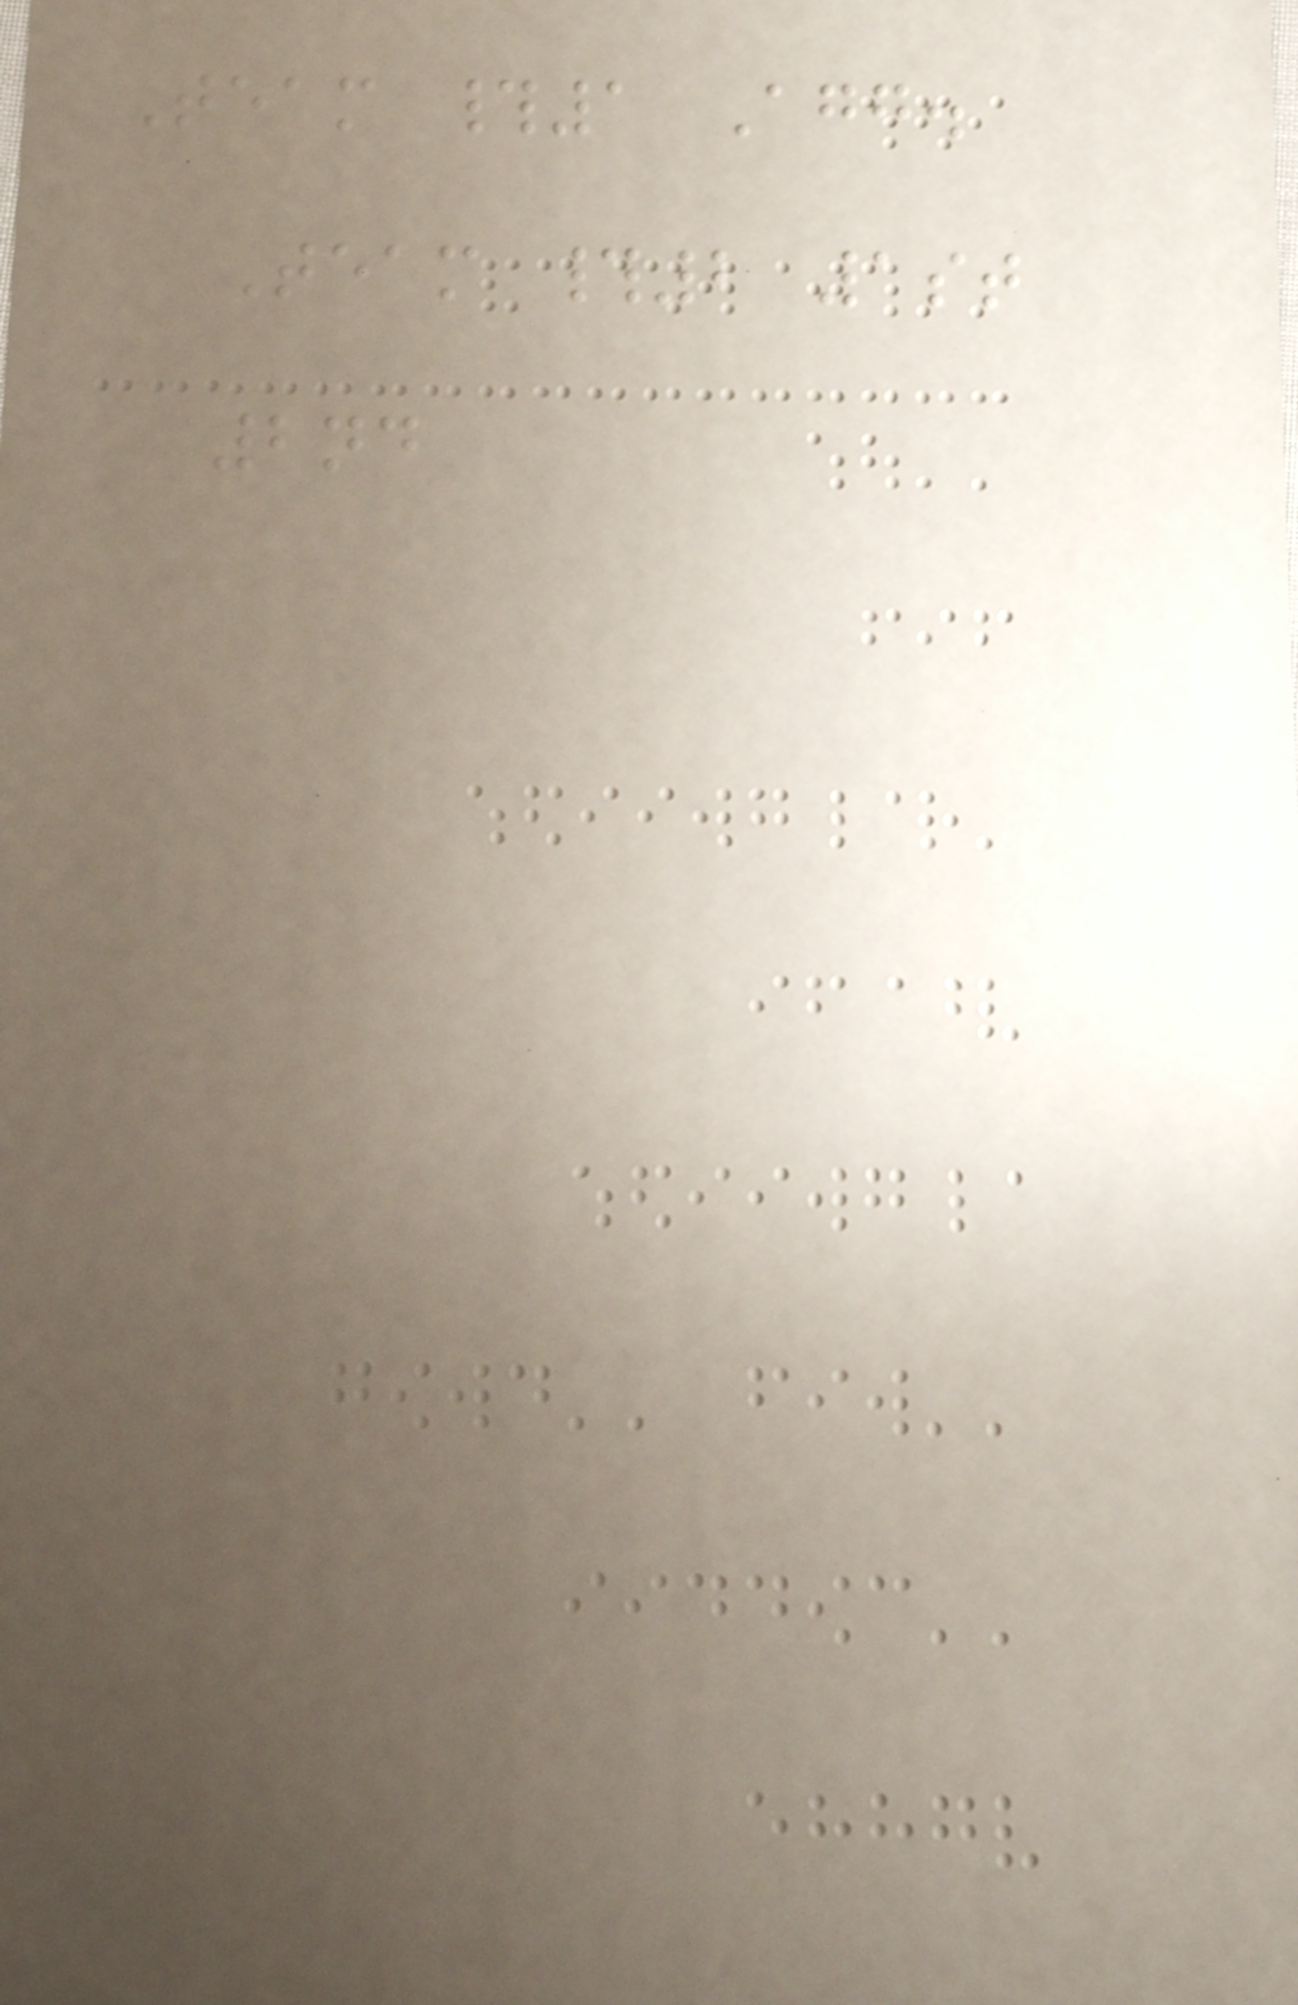Team #1 Agg.
Team #2 1st
2nd
